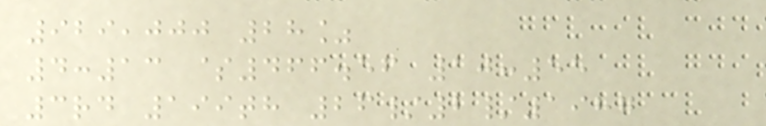929,000 28%
4:13 $466.56 10:55
3rd 199th 26/2/1987
